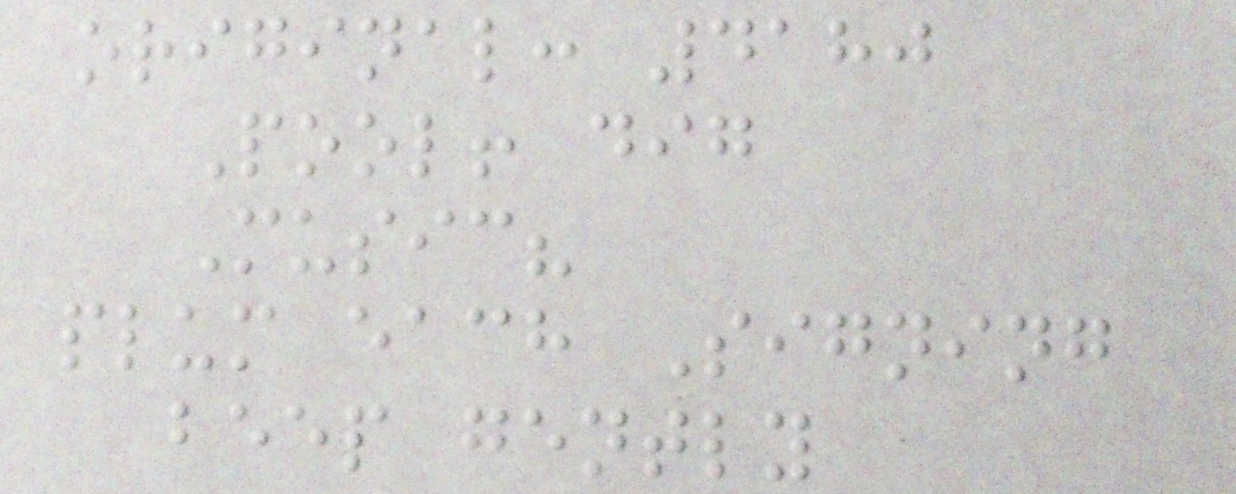original: 4180
Pool! dig
Music?
plum each Signing
beep gently
